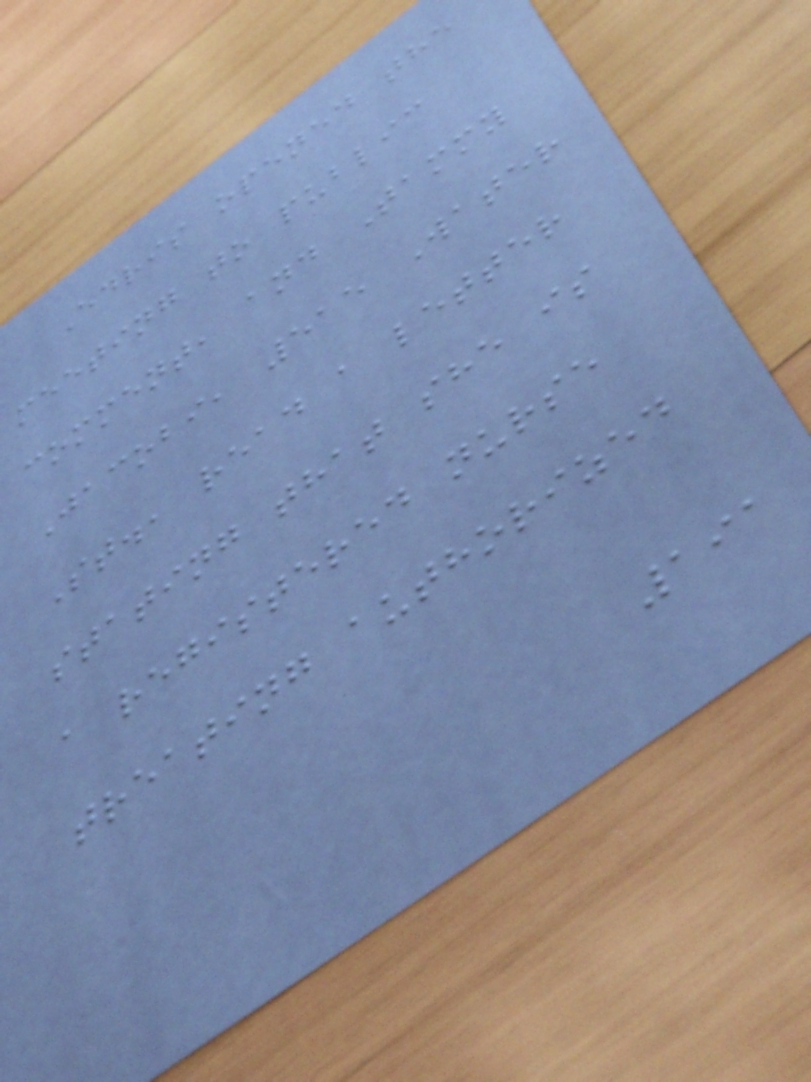Edris opened the
meeting to public
comment, and Tammy
Jacobi, 515 Water
St., read a letter
stating that she is
a registered nurse
treating authorized
191
